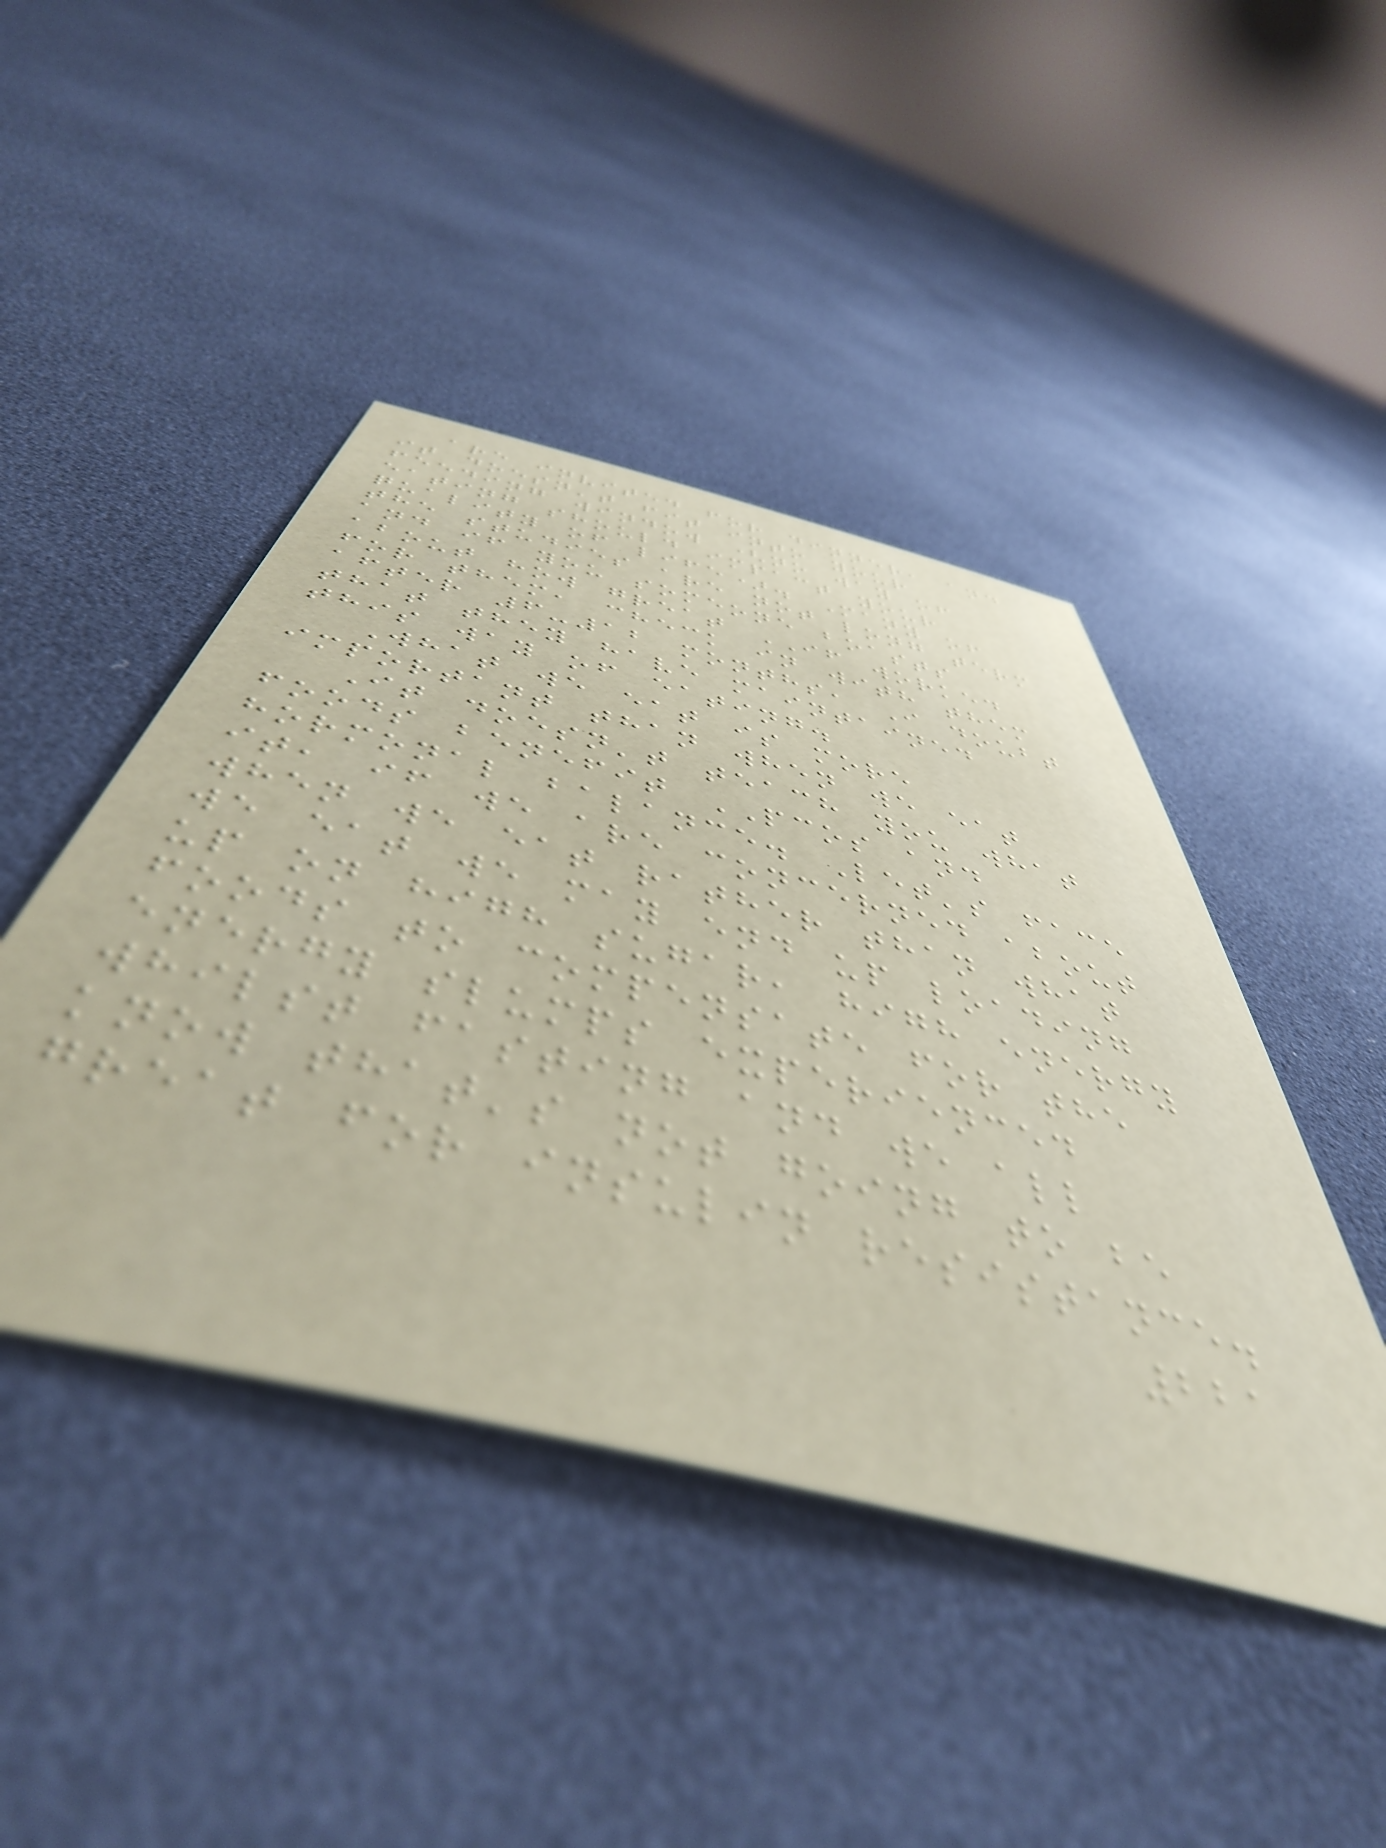are invited for dinner, and
it doesn't fit into your
feeding window (no way of
eating should impact your
quality of life). Many of
the studies are not long term
and if you someone boasts
about how great IF worked
for them, check in with them
after 6-12 months, I doubt
that they have maintained
this way of eating.
What we eat is more
important than when we eat
It doesn't teach you what
foods benefit PCOS and
hormonal balance. Let's face
it, if we are concerned about
when we eat rather than what
we eat we may end up loading
up on high sugar, high energy
foods to compensate for the
energy slumps experienced
whilst fasting and we all
know that's not going to be
great for insulin resistance.
221
